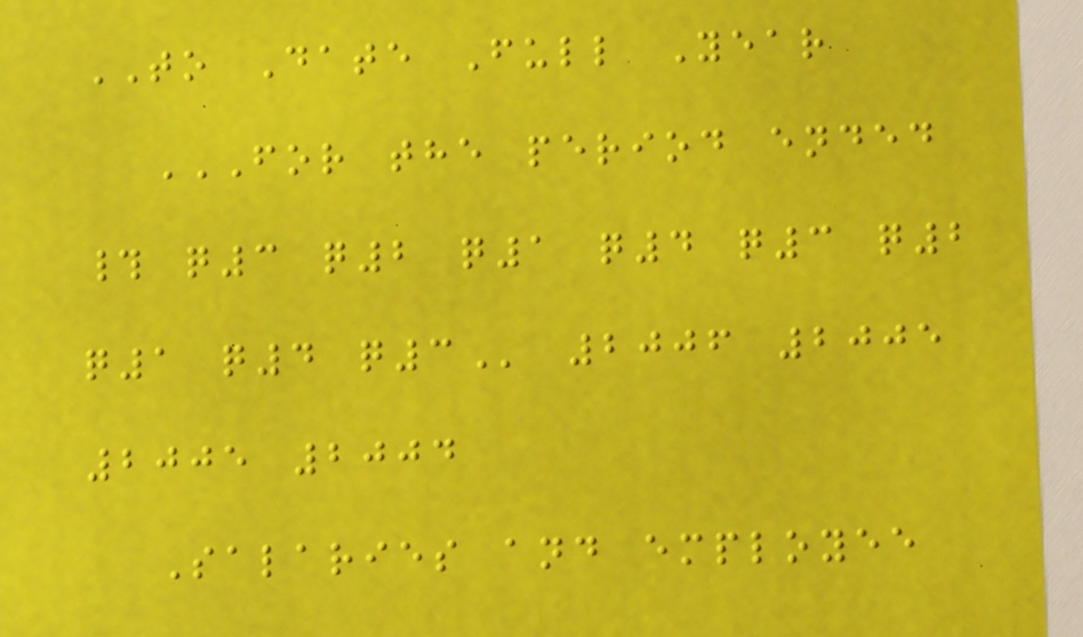TO Date Full Year
FOR THE PERIOD ENDED
# Q3 Q2 Q1 Q4 Q3 Q2
Q1 Q4 Q3 2006 2005
2005 2004
Salaries and employee
